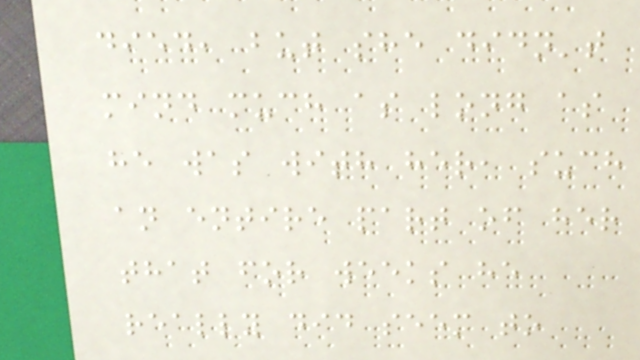died, but she didn't
mind much as long as
he was with her, such
an entire part of her
that for weeks he
really did seem to
